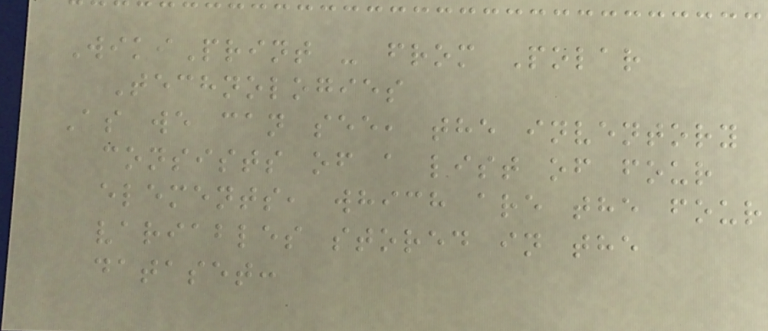WikiPrint - from Polar
Technologies
As we can see, the inventory
consists of a list of four
elements, which are the four
variables stored in the
dataset:
